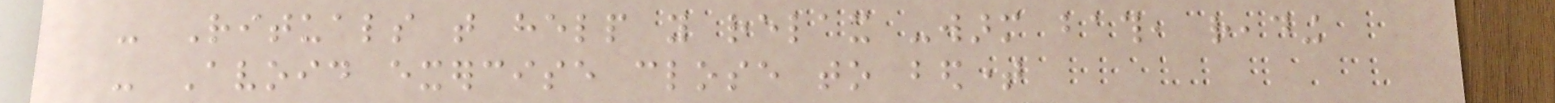- Rituals that help you relax -warm bath, reading
- Avoid exercise close to bedtime
